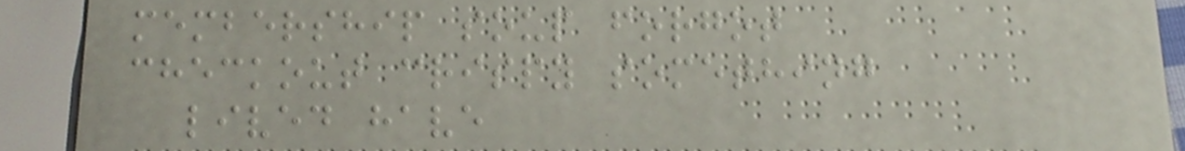membership soup forgot
checkout crispy something
lived have
